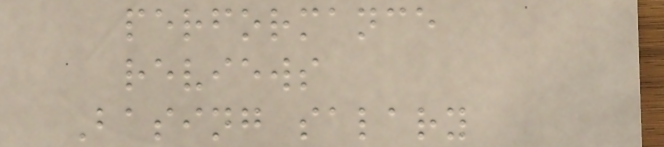performance
reviews
Basing salary
